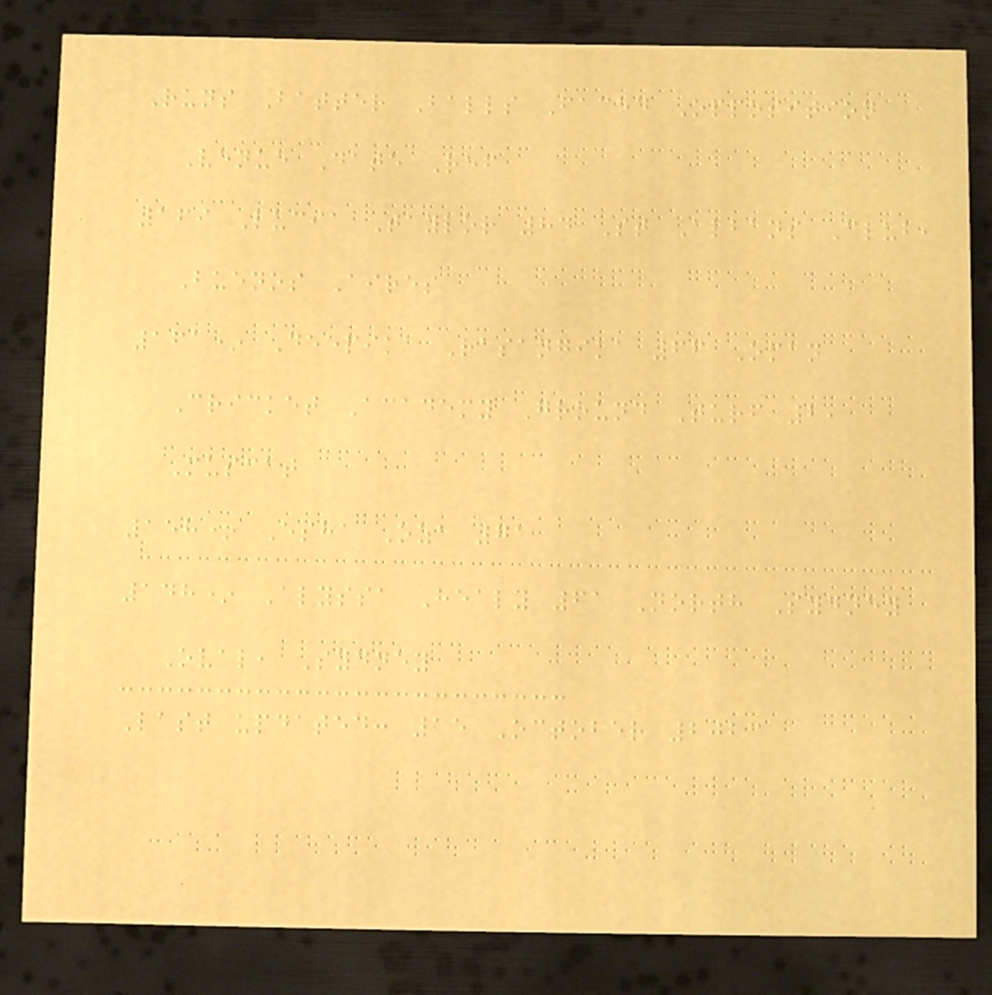Runs Batter Balls Faced Opposition
Venue Date Ref
169 Lucia Taylor 84 St Albans Club,
Buenos Aires
161* Deepika Rasangika 66 Oman
Cricket Academy Ground Turf 2,
Muscat
158* Esha Oza 71
148* Alyssa Healy 61 North Sydney
Oval, Sydney
Last updated: 15 October 2023
